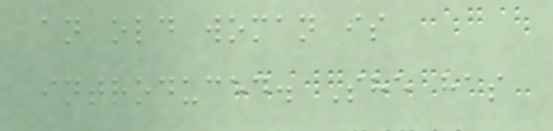an old woman is
introduced. She has
